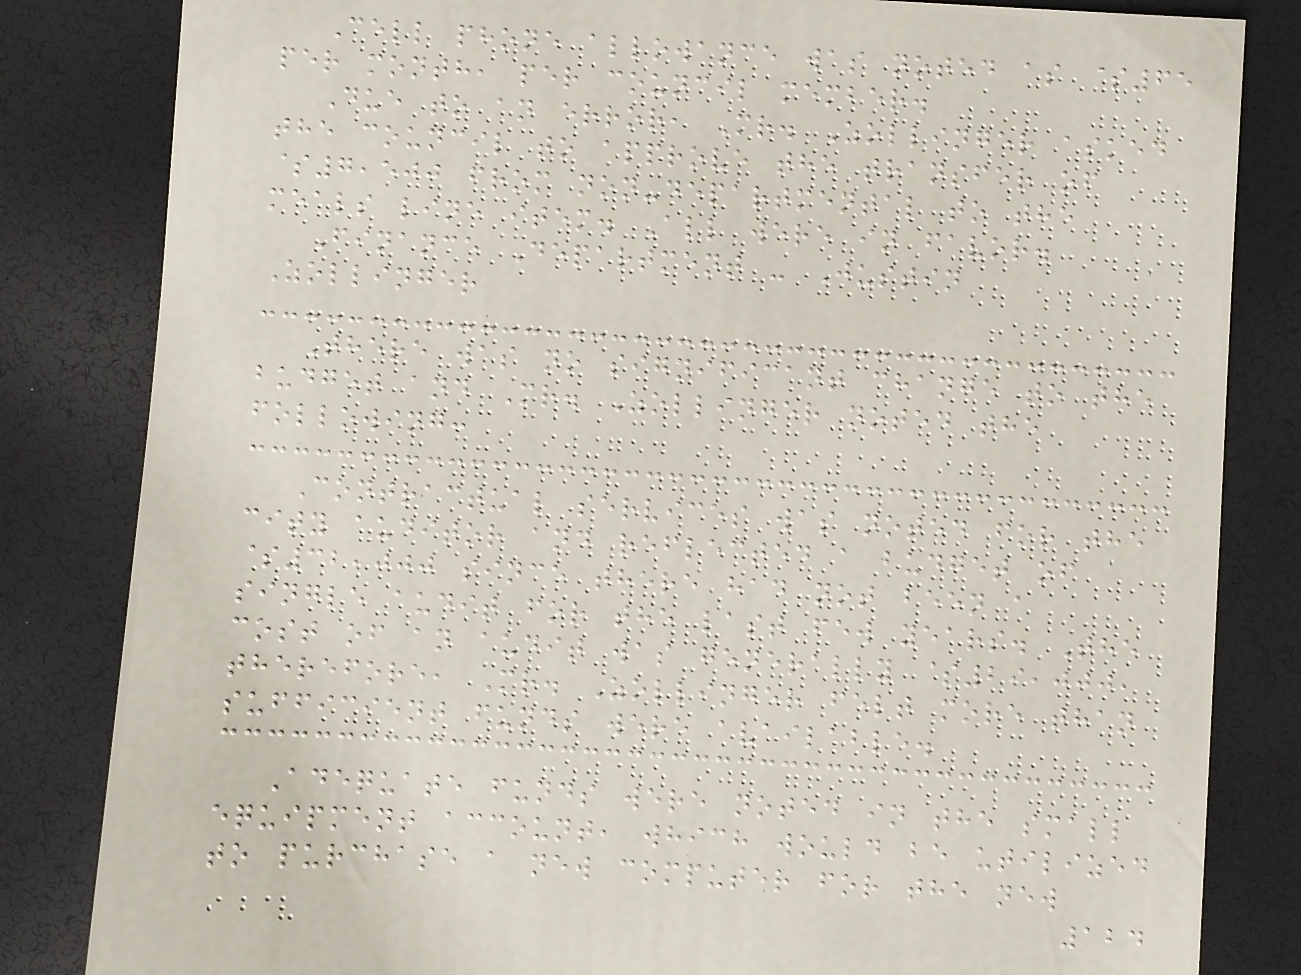Cell phone allowance was noted as $65
per month, per council member.
Due to an error, Mr. Zollinger asked
the council to approve the transfer of
$7,500 from non-departmental to the
meals line item. All were in favor.
Finance Department - Justin
Zollinger
There was no significant change to the
budget and Mr. Zollinger noted the
following:
Contractual services was noted for the
city auditor and reflected a budget of
$32,000 since there had not been a
single audit for the last few years. The
cost of an audit was generally $29,000,
therefore, Mr. Zollinger felt more than
sufficient funds were available.
Adequate funds were noted in the small
equipment account, which would be utilized
to purchase a new computer for the new
124
